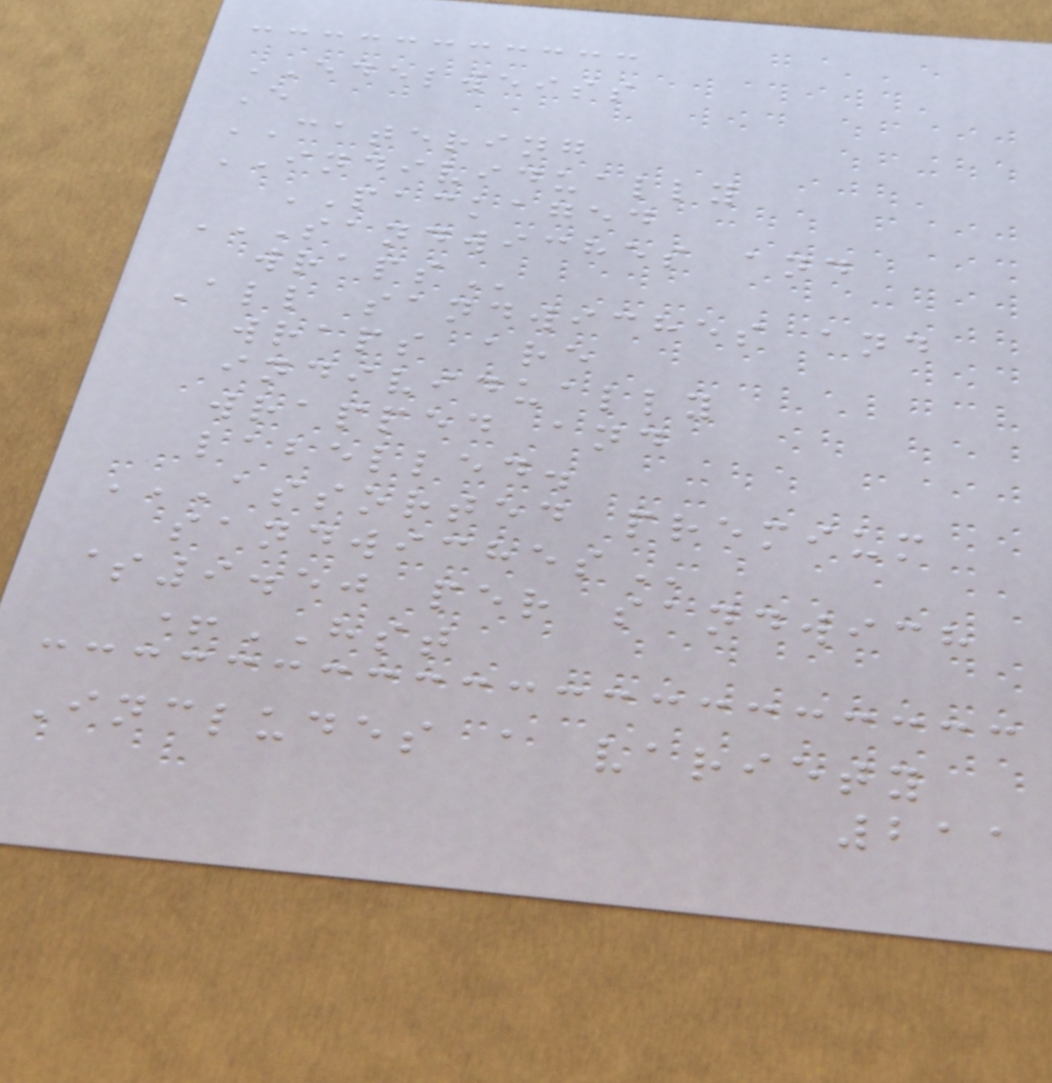EDELWEISS
E
CATERING
INDIVIDUALLY
PACKAGED
SANDWICHES AND
WRAPS
All sandwiches and
wraps are
individually
wrapped and
labelled.
ASSORTED PREMIUM
SANDWICHES
$9.50 per sandwich
+HST
Includes a variety
211
